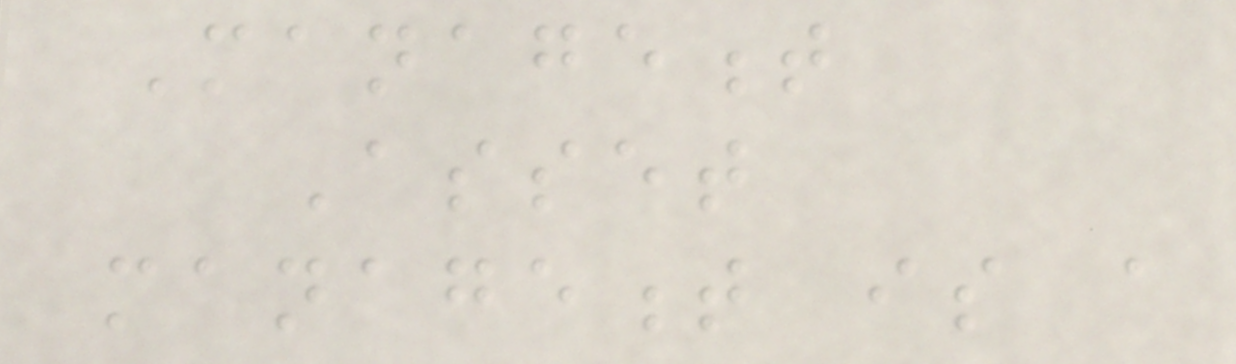Management
Asset
management is a
